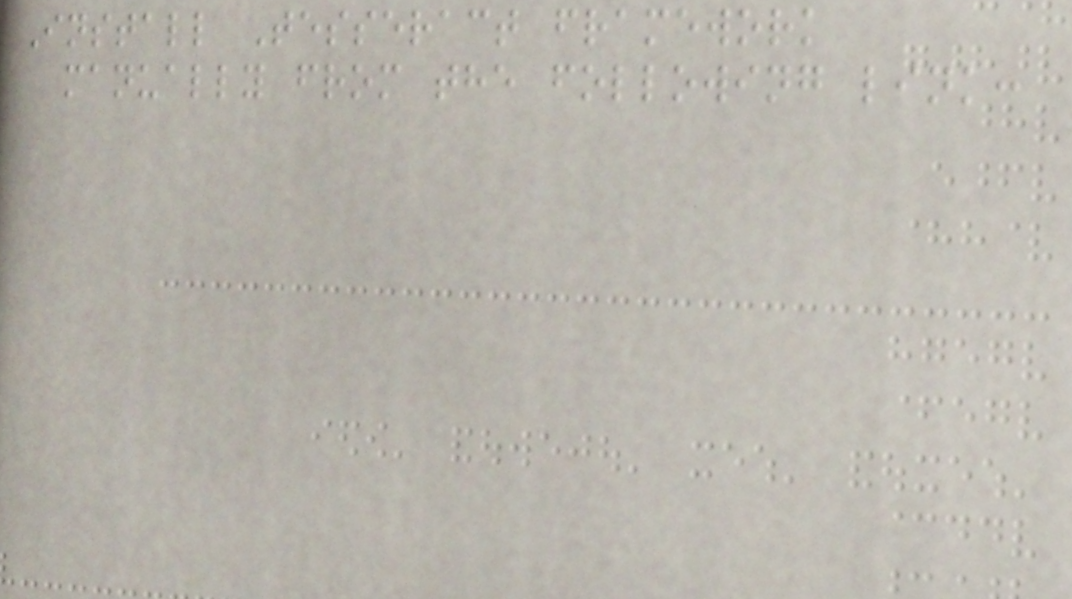Install Tesseract framework
manually from the following link:
